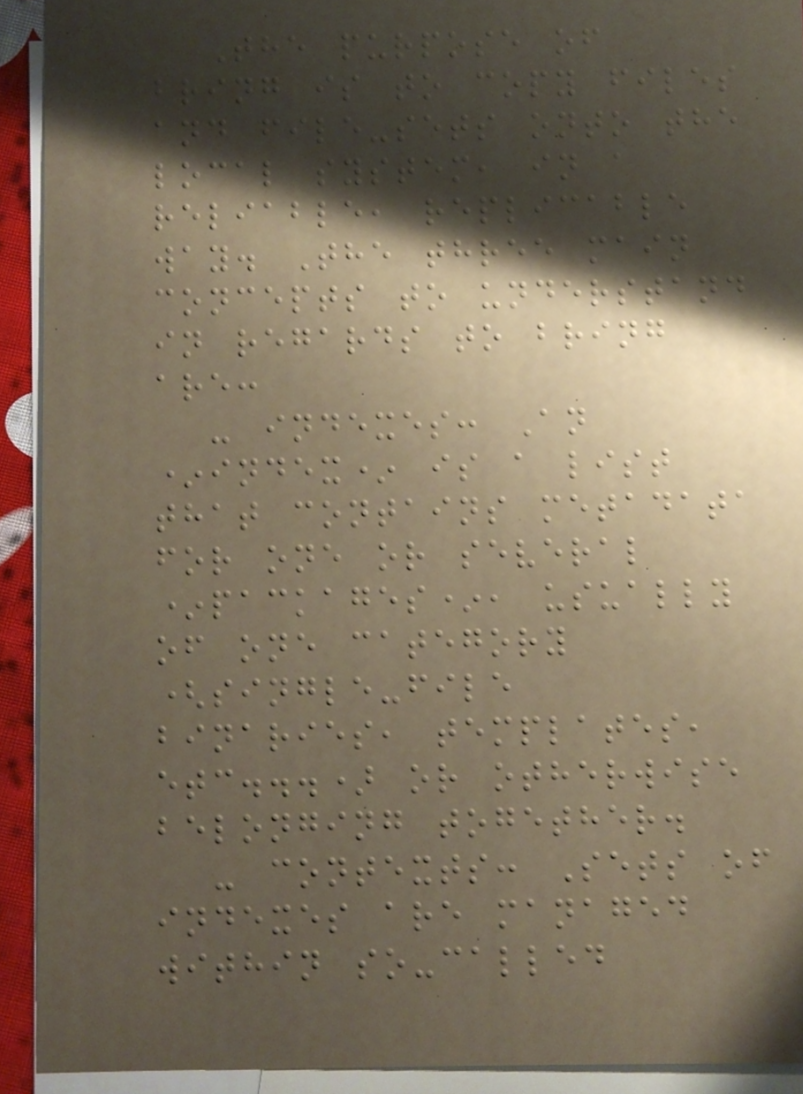The purpose of
bring is to copy files
and file-sets onto the
local system, in a
reliable, replicable
way. The three main
concepts to understand
in regards to bring
are:
- indexes: An
*index* is a list
that contains metadata
for one or several
*packages*, usually
of one category
(single-file
binaries, templates,
etc...) or otherwise
belonging together.
- contexts: Sets of
indexes are managed
within so-called
